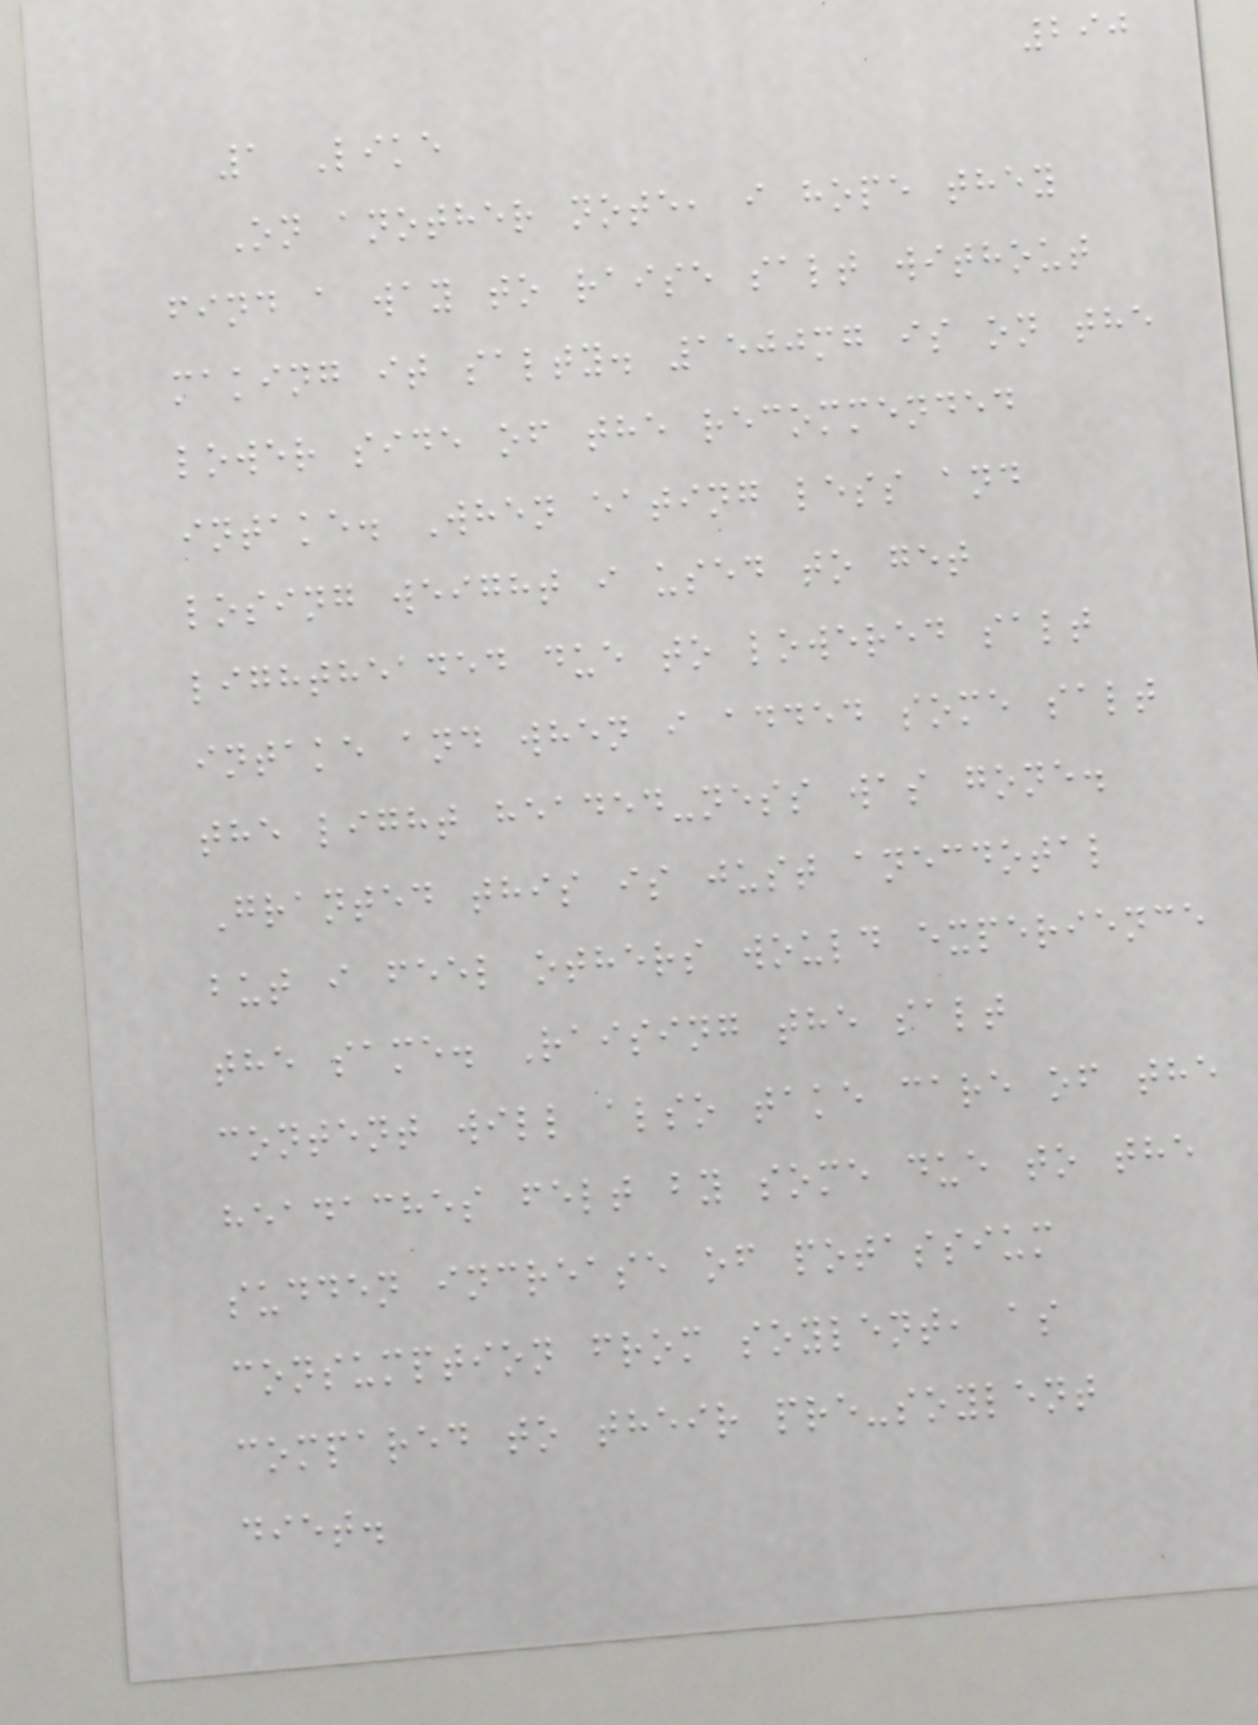290
1 Like
On another note, i hope they
find a way to raise salt without
making it salty. 1500mg is on the
lower side of the recommended
intake. When eating less and
losing weight i used to get
lightheaded due to lowered salt
intake and when i added some salt
the light headed-ness was gone.
Granted this is just anecdotal
but i feel others would experience
the same. Raising the salt
content will also take care of the
headaches felt by some due to the
sudden increase of potassium
consumption from soylent, as
compared to their pre-soylent
diet.
